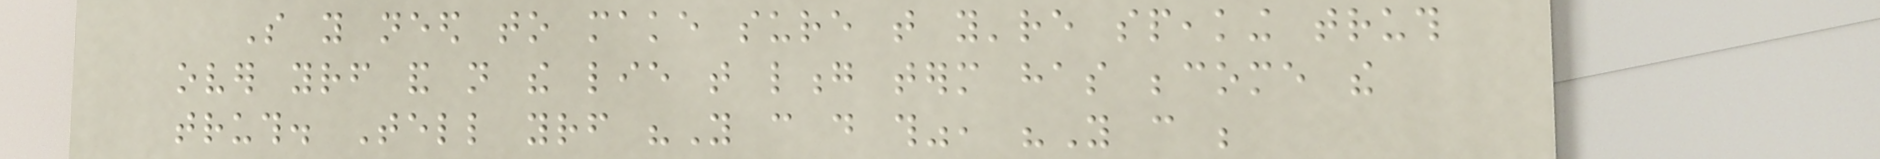So you need to make sure that you're speaking truth
over yourself and not the lie that long term has become the
truth. Tell yourself "You can do this", "You can be
